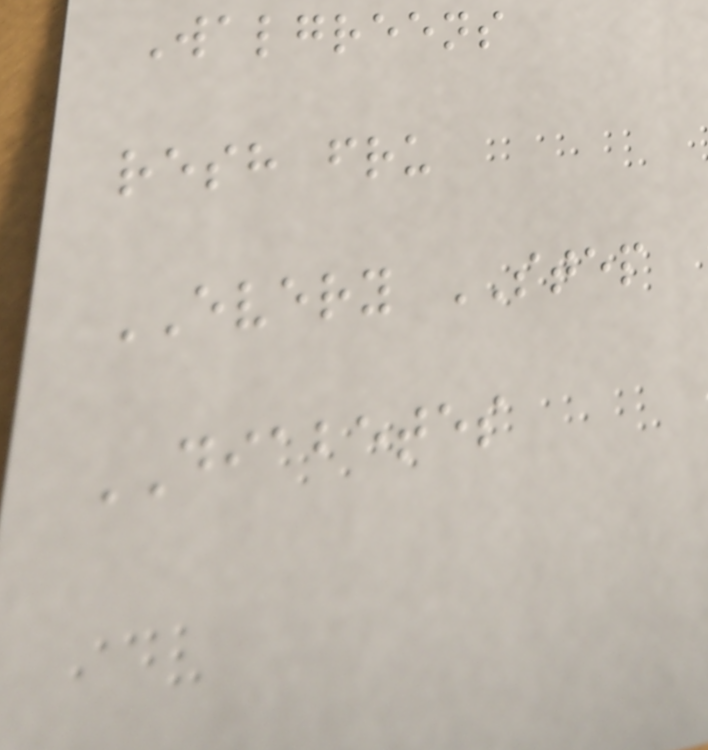Walgreens
resh fru
EVERY STEP
DIABETES
